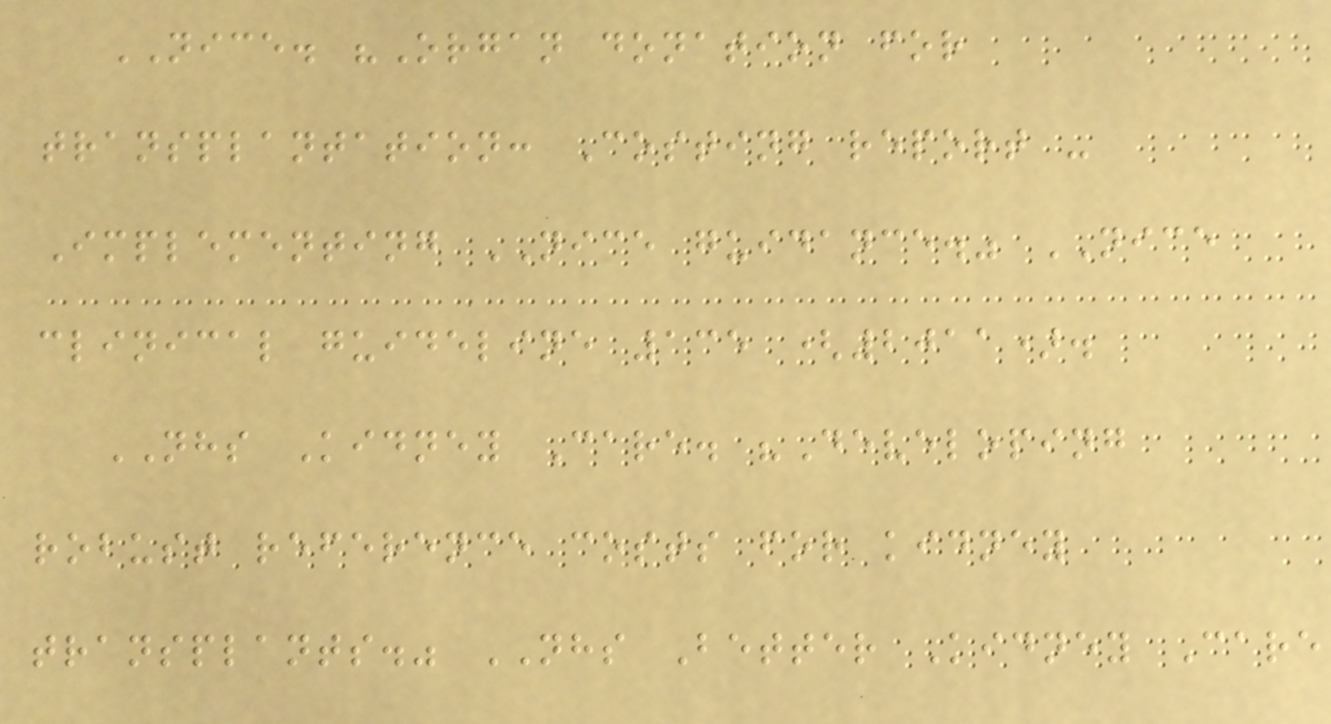NICE. "Organ donation for
transplantation: Costing report -
Implementing NICE guidance." NICE
clinical guideline 135 (2011).
NHS Kidney Care. "Developing
robust reference costs for kidney
transplants." NHS Better Kidney Care
